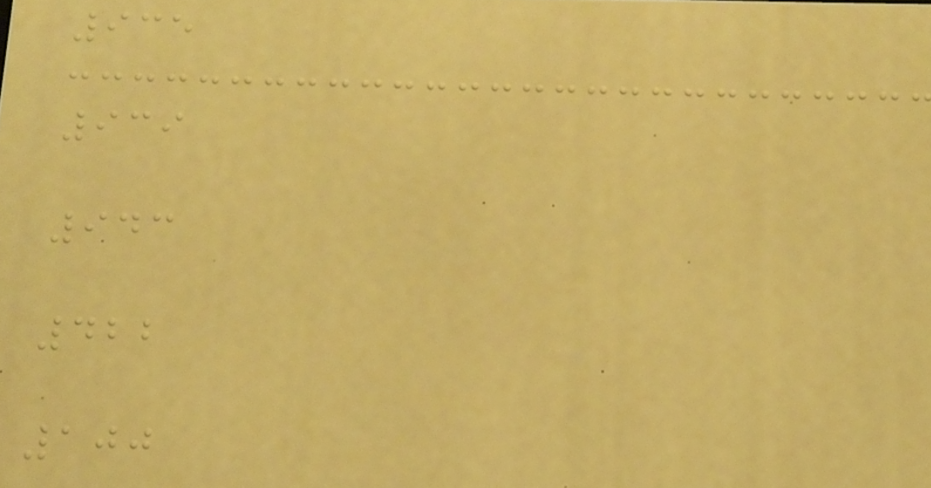935
939
943
422
100
